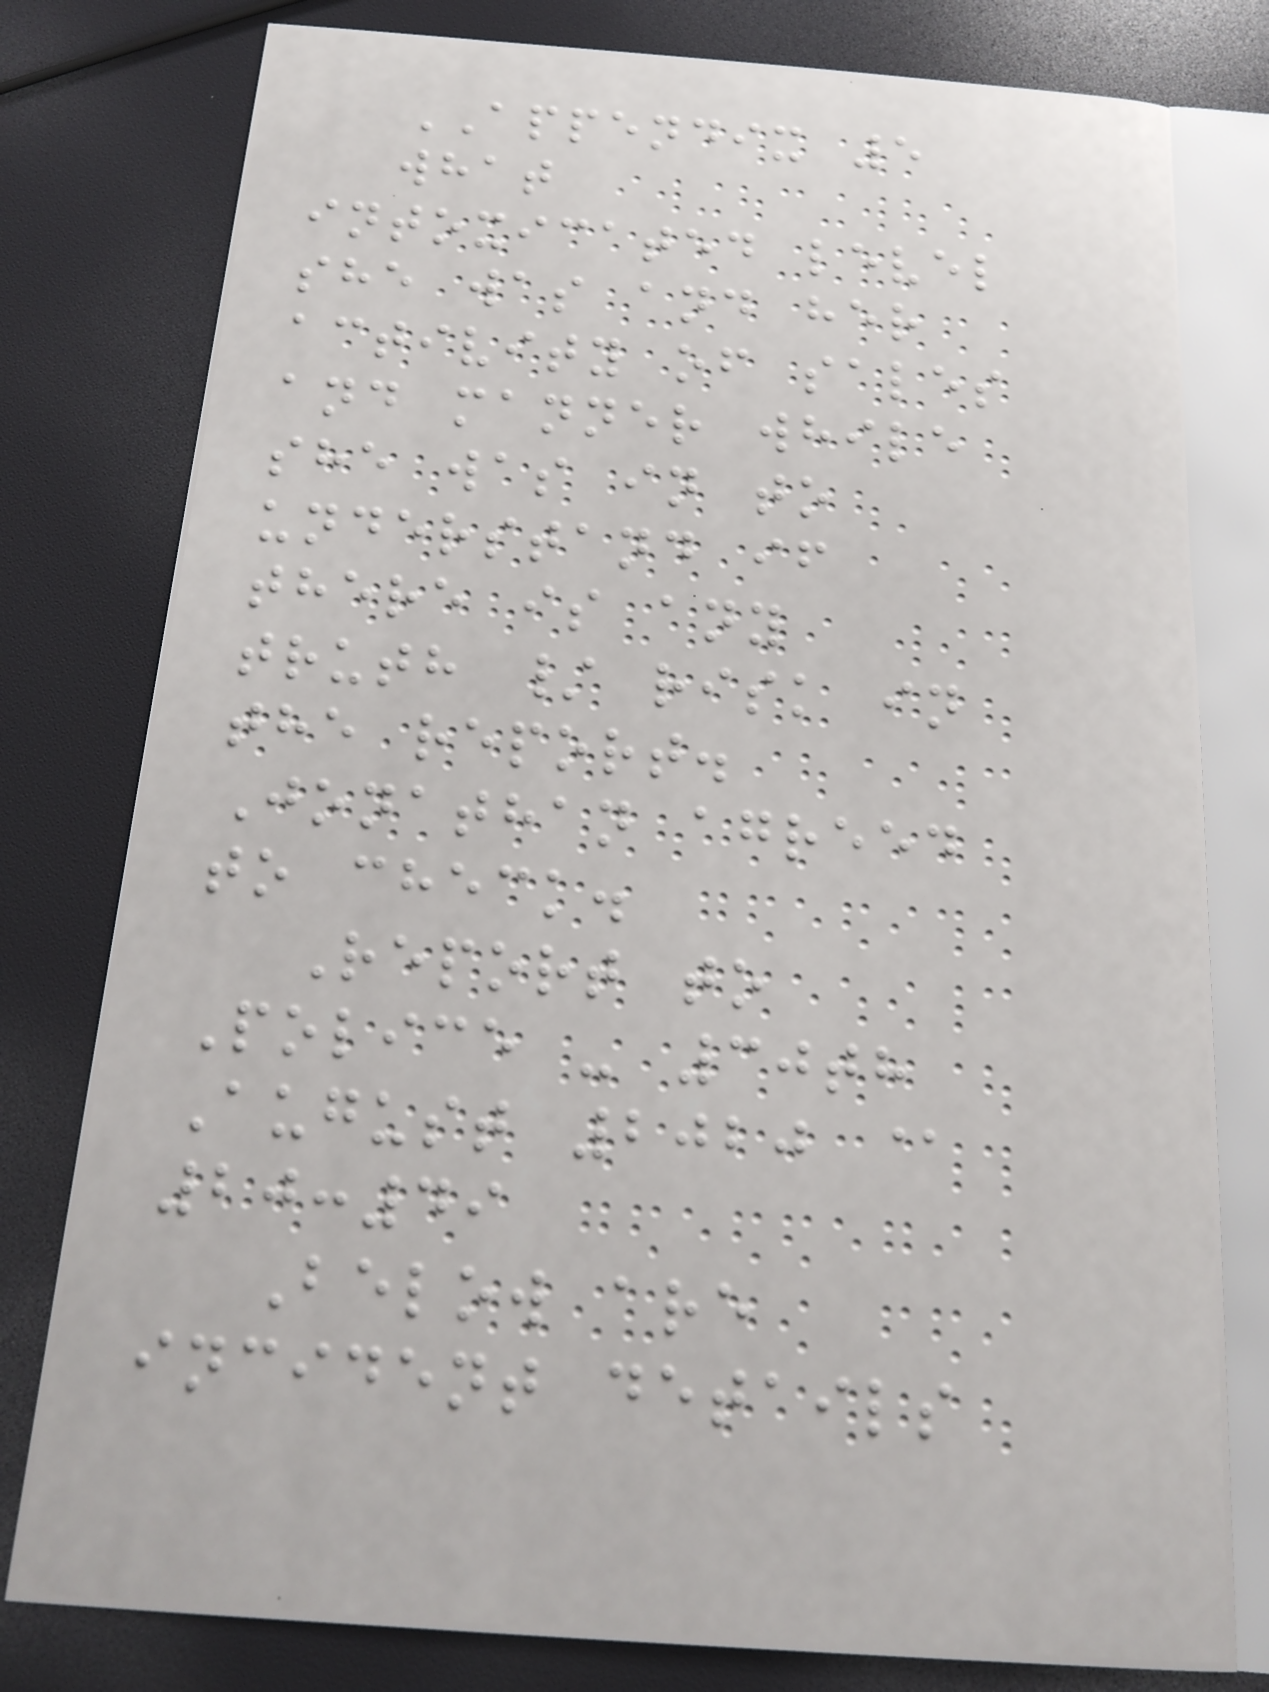APPENDIX 5
what
intoxicated level
she was and her
activity of sales
and manner while
she was in to
understand if
there is any
truth / risk in
the report.
Jonathan agreed
to check.
Report to
Police - 30th
August 2020 @
20:49
Below are
incident details
